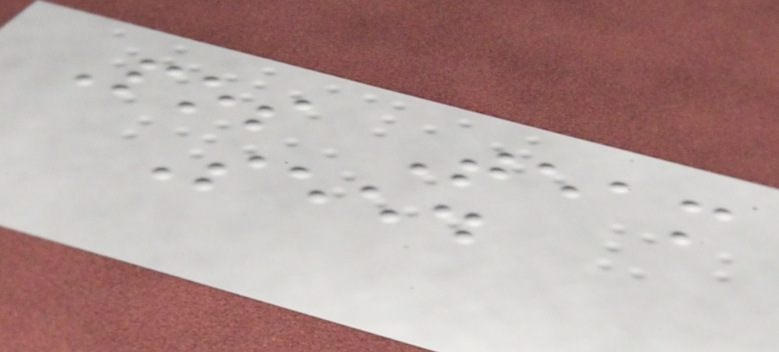Pos Team
Seed
